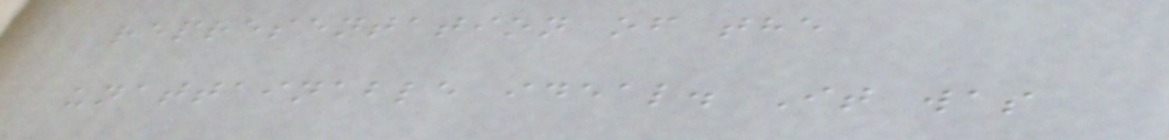representation of the
unattainable ideal. It was
